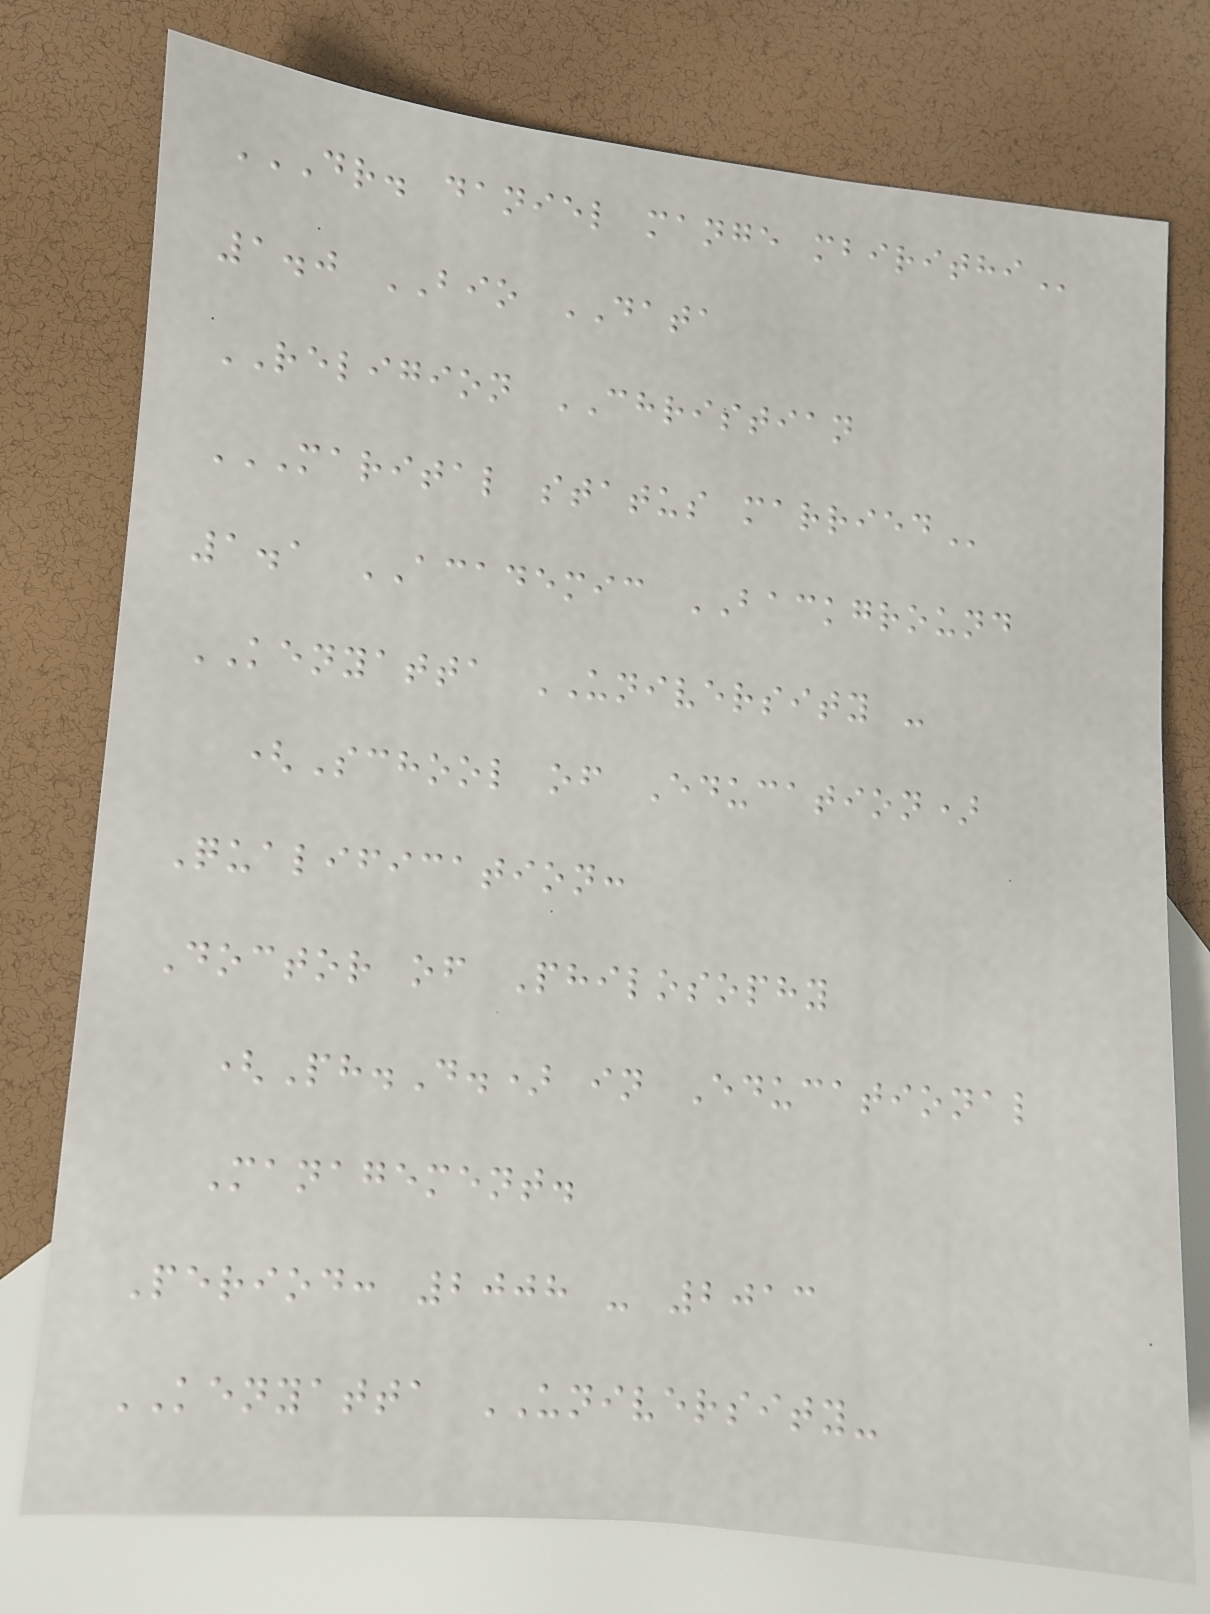DR. DANIEL MANGE MBIRITHI
1.0 BIO DATA
RELIGION CHRISTIAN
MARITAL STATUS MARRIED
1.1 ACADEMIC BACKGROUND
KENYATTA UNIVERSITY -
(School of Education)
Qualification:
Doctor of Philosophy
(Ph.D.) in Educational
Management.
Period: 2008 - 2013
KENYATTA UNIVERSITY-
